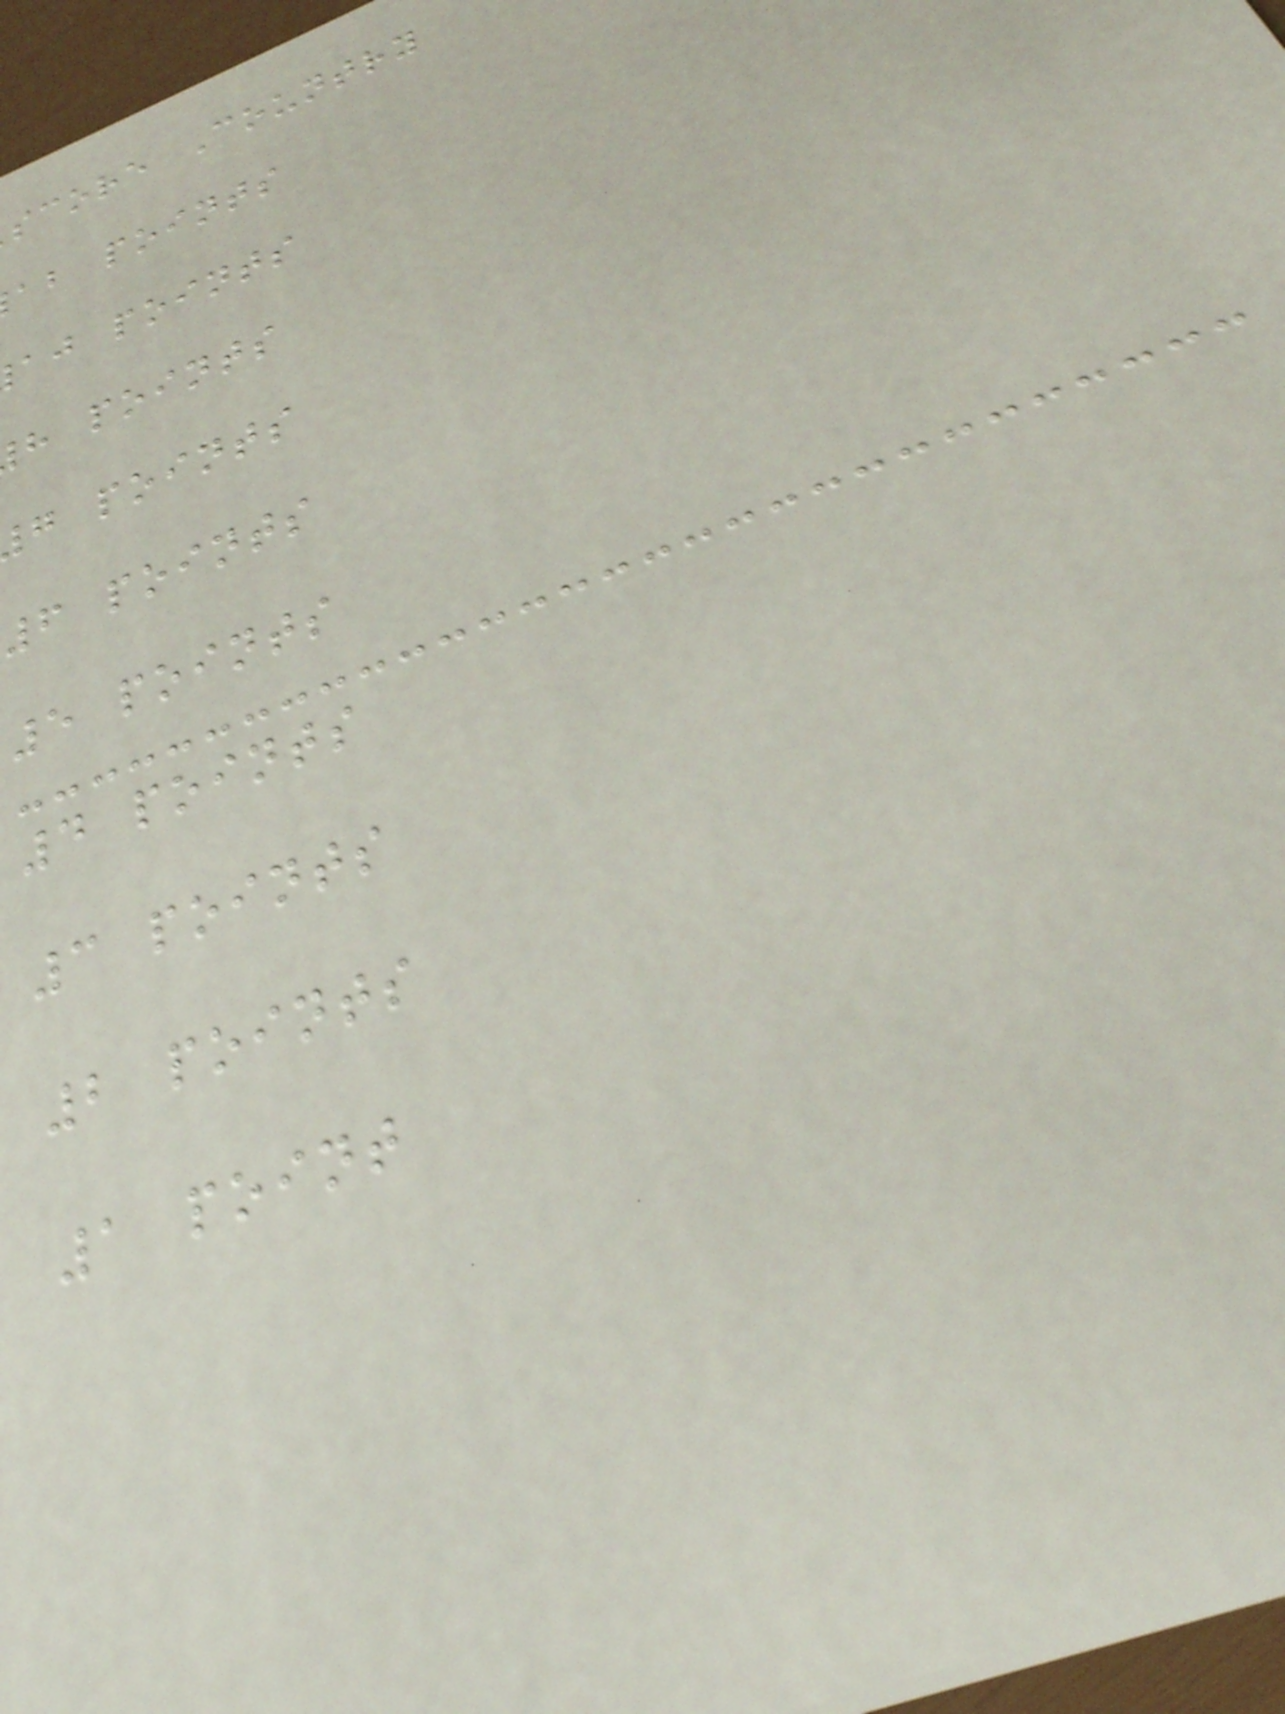score Country
ab points
aj points
h points
g points
6 points
5 points
4 points
3 points
2 points
1 point
